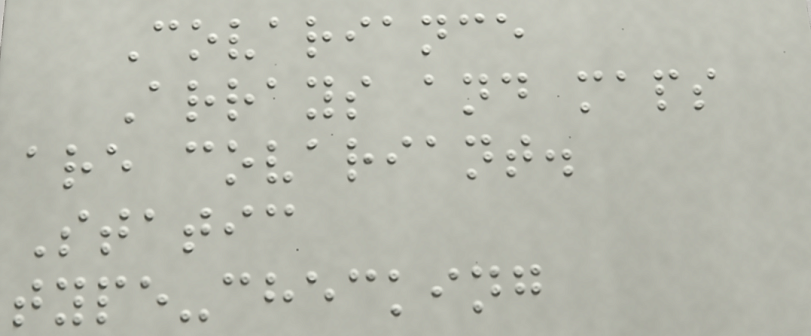Covariance
Arrays and maps
are covariant.
Static
type-checking
